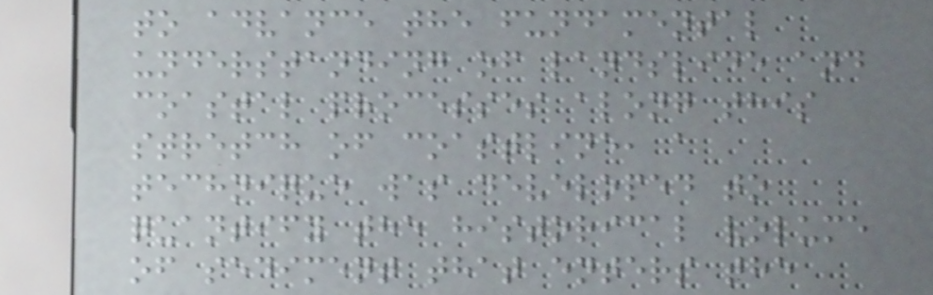to advance the fundamental
understanding of landslide and
coastal processes along this
stretch of coastline, a
technique was developed to
quantify the historical volume
of sediment that enters the
